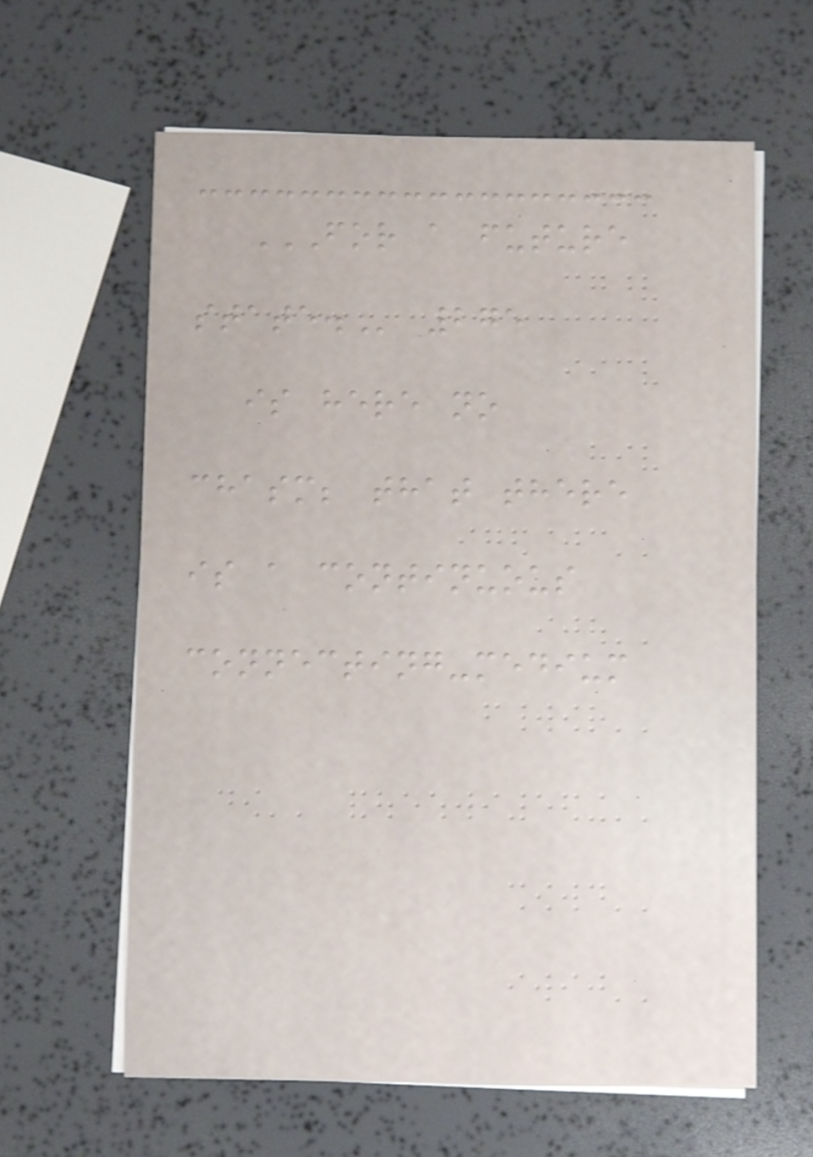FOR A FUTURE
STATE. 275
is here no
chasm; that there
is a continuous
connecting-medium
